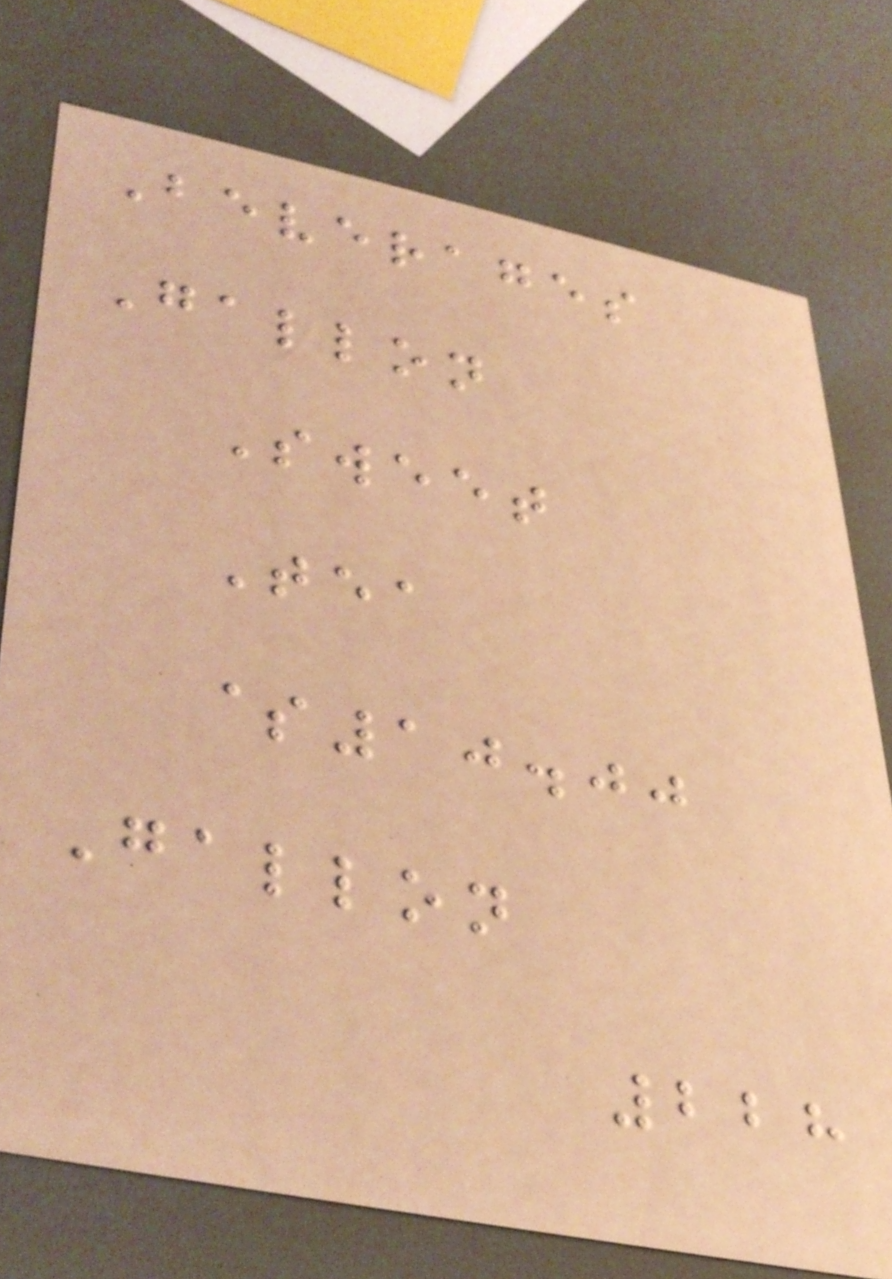Beverages
Gallon
Sweet
Tea
$10.00
Gallon
228
